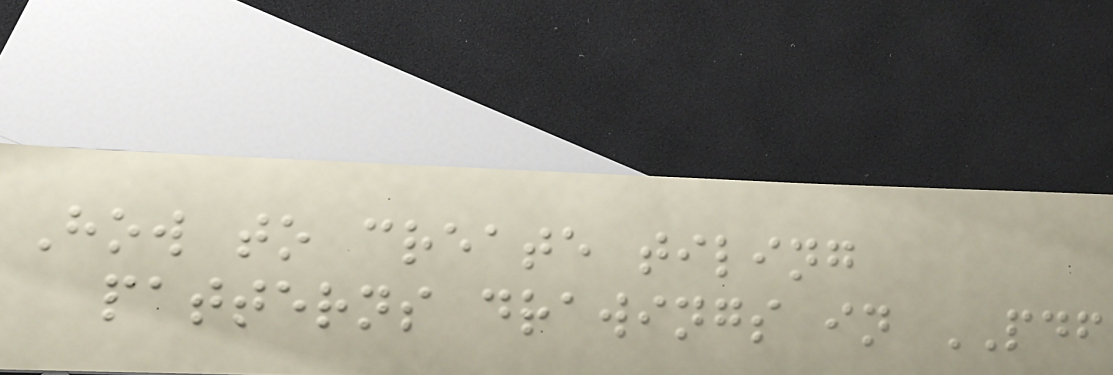How to create tiling
patterns drawings in PDF
